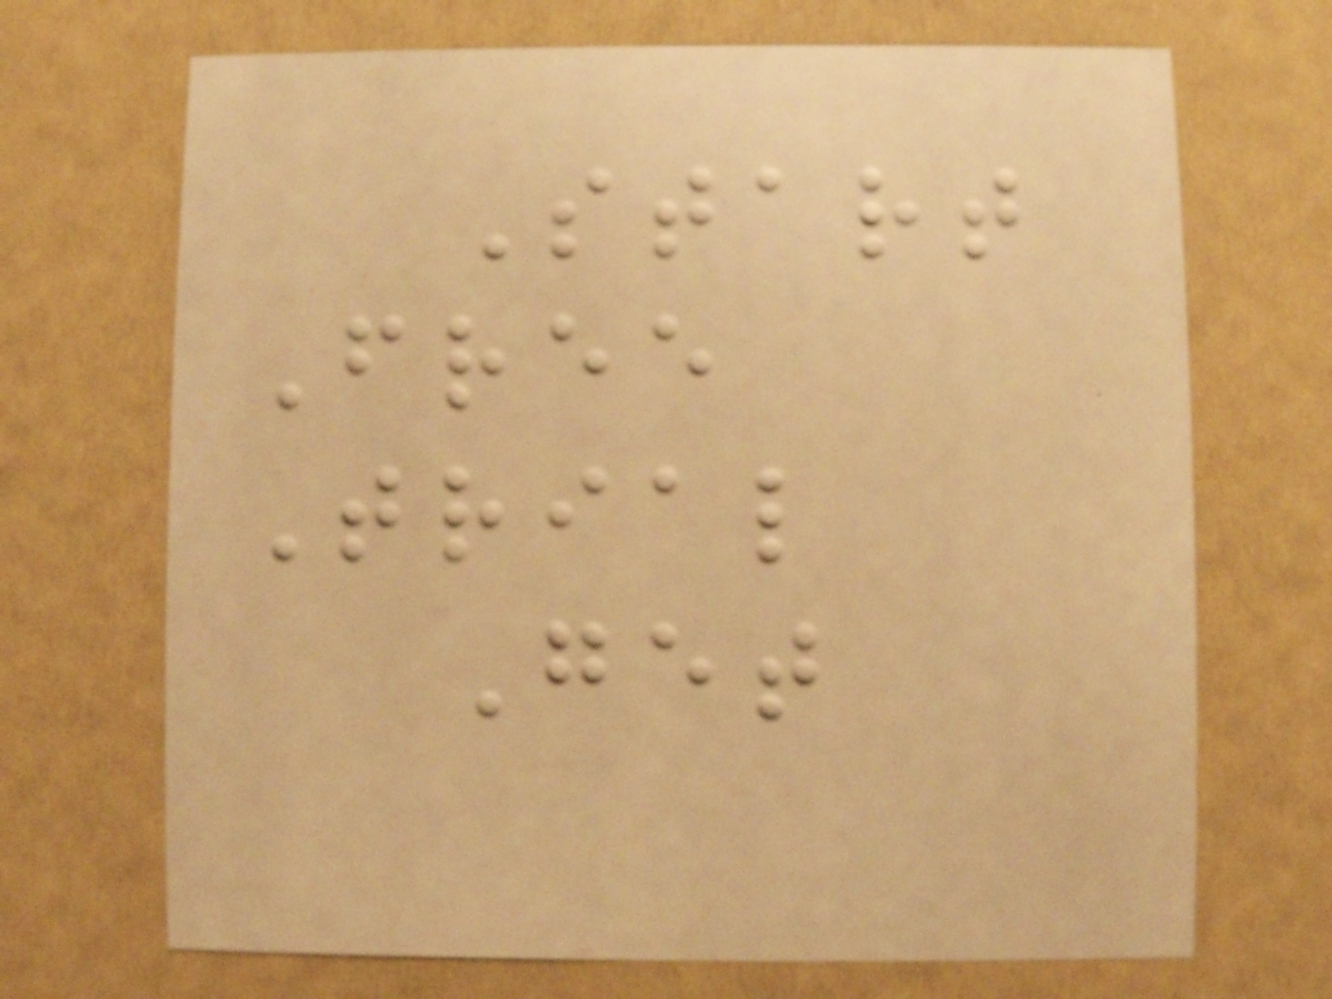Start
Free
Trial
Get
